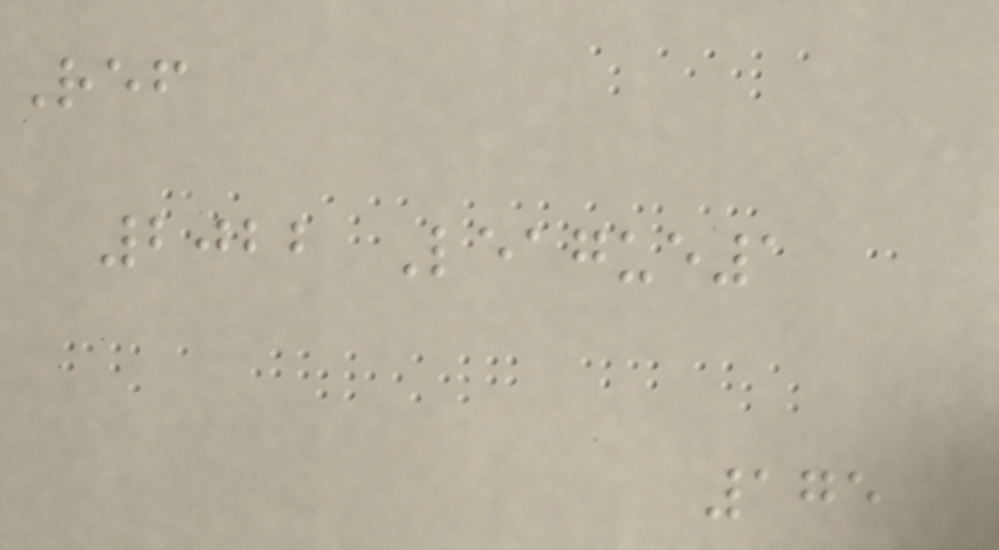Ref
2022 League1
175
